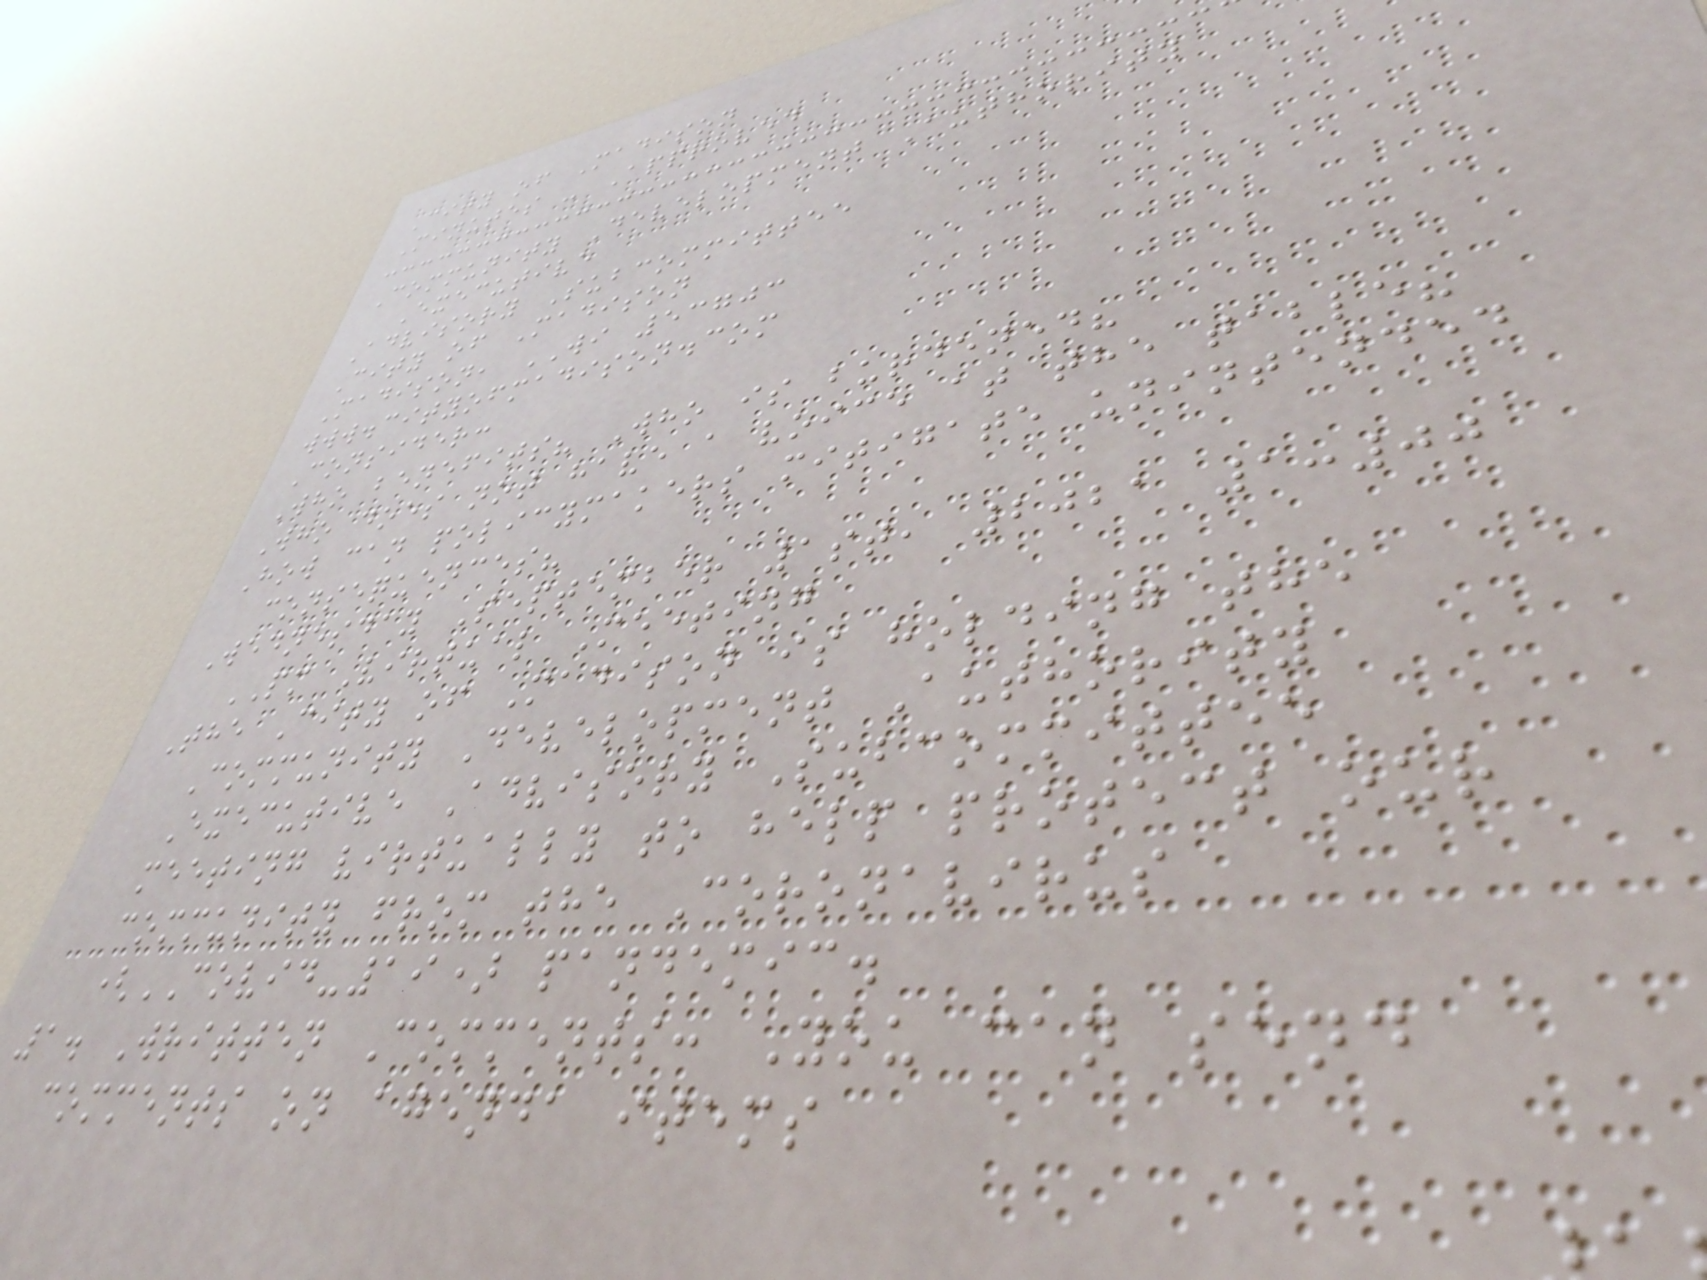City of Madison
Minutes - Approved
Community Development Authority
Executive
Advisory Subcommittee
City of Madison
Madison, WI 53703
www.cityofmadison.com
Consider:
Who benefits? Who is burdened?
Who does not have a voice at the table?
How can policymakers mitigate unintended
consequences?
Wednesday September 1st, 2021 1:00
PM Virtual Meeting
The City of Madison is holding the
Community Development Authority
Executive Advisory Subcommittee
meeting virtually to help protect our
community from the Coronavirus
(COVID-19) pandemic.
1. Written Comments: You can send
comments on agenda items
